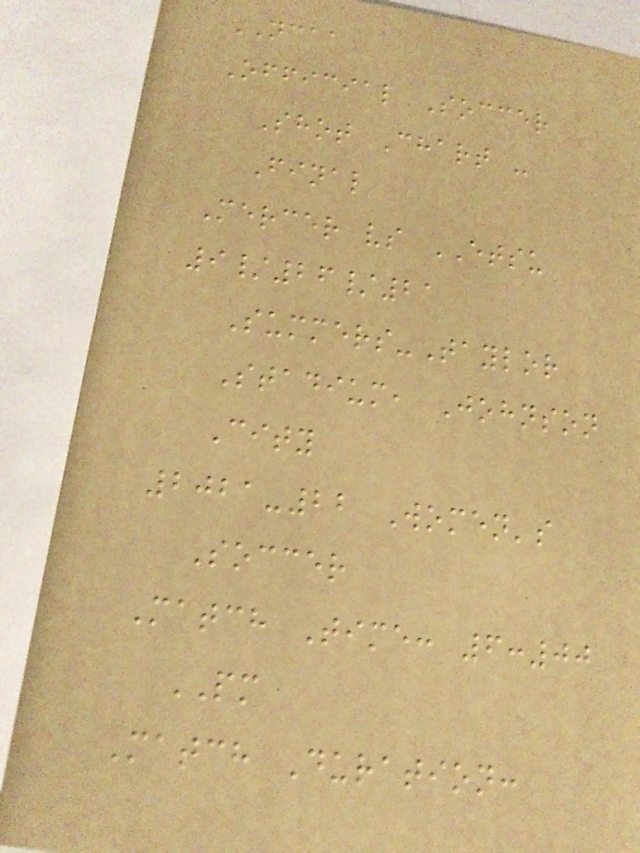NCAA
Official Soccer
Shot Chart -
Final
Mercer vs ETSU
9/26/21
Summers-Taylor
Stadium, Johnson
City
2021-22 Women's
Soccer
Match Time: 6:00
PM
Match Duration:
